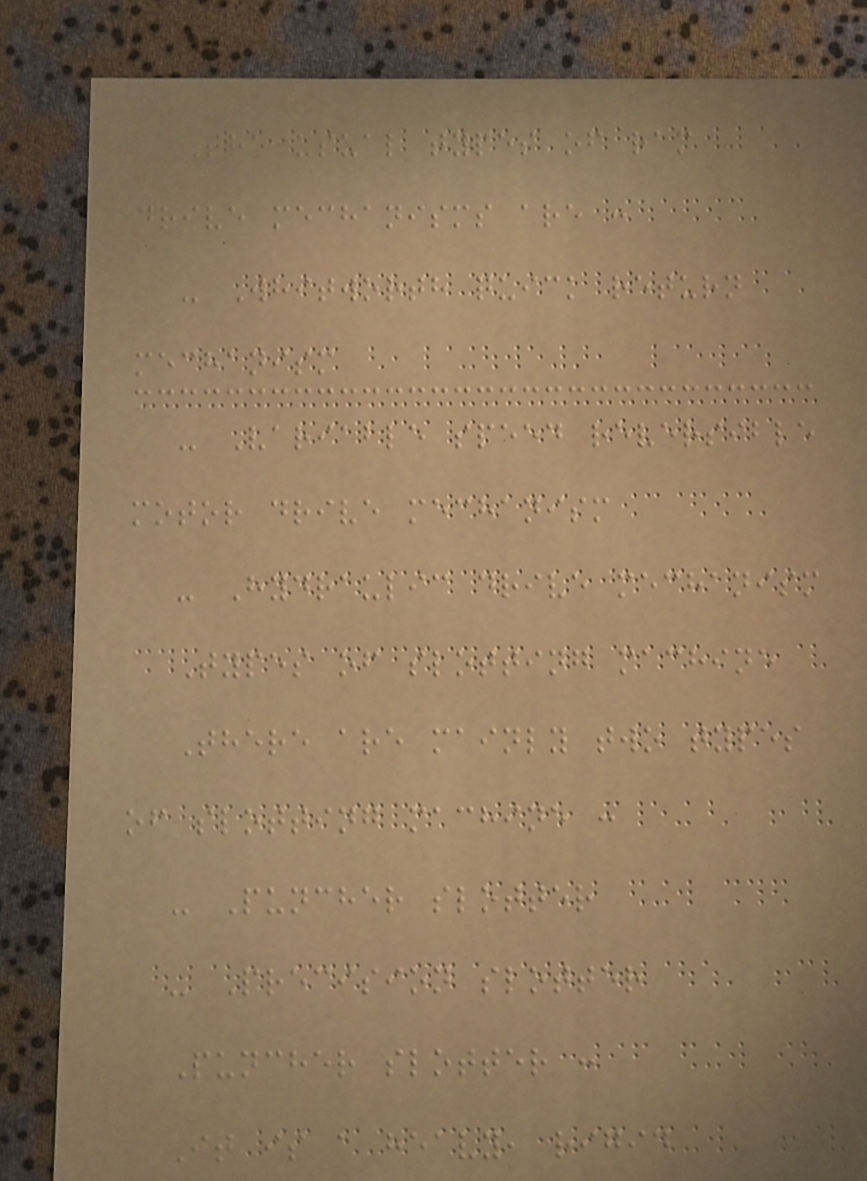The usual types of ram
drive mechanisms are :
- Whitworth quick return
mechanism
- Variable speed reversible
motor drive mechanism
- Hydraulic drive mechanism
Types of slotting machine
There are mainly two types
of slotting machine :
- Puncher slotter
- Precision slotter
Puncher slotter :
It is a heavy, rigid
